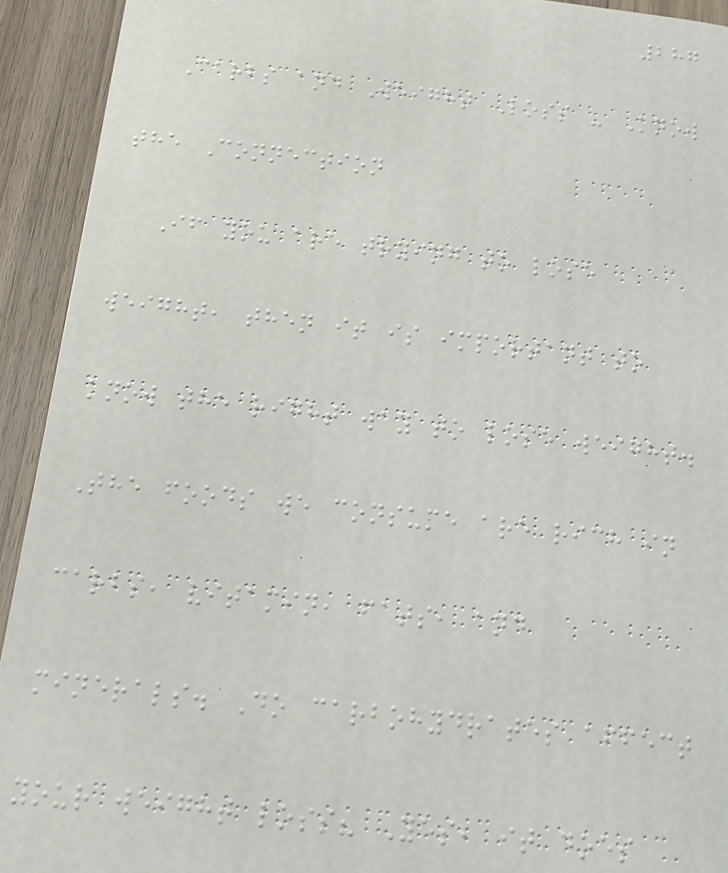287
Carbs and Weight Loss - Know
the Connection
If you are trying to lose
weight, then it is important to
know the right way to lose weight.
The foods we consume are rich in
carbs, vitamin, fats, and
minerals. Do carbohydrates affect
your weight loss? Yes, it does
